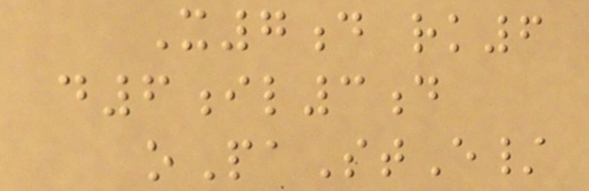X7d rk6
d6il3d
oPaStE/
